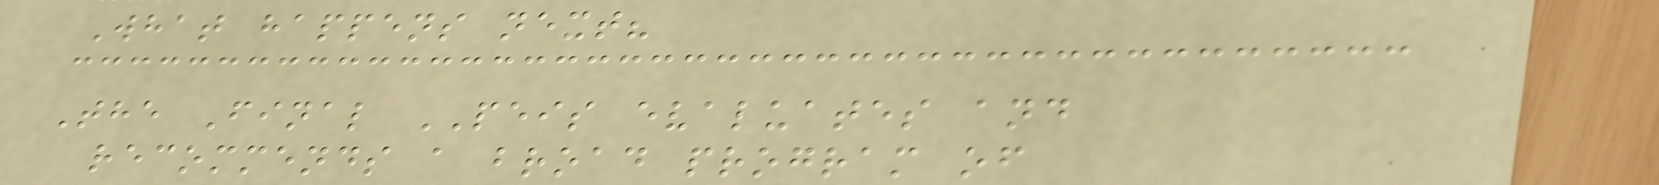What happens next?
The Final PEIS evaluates and
recommends a broad program of
